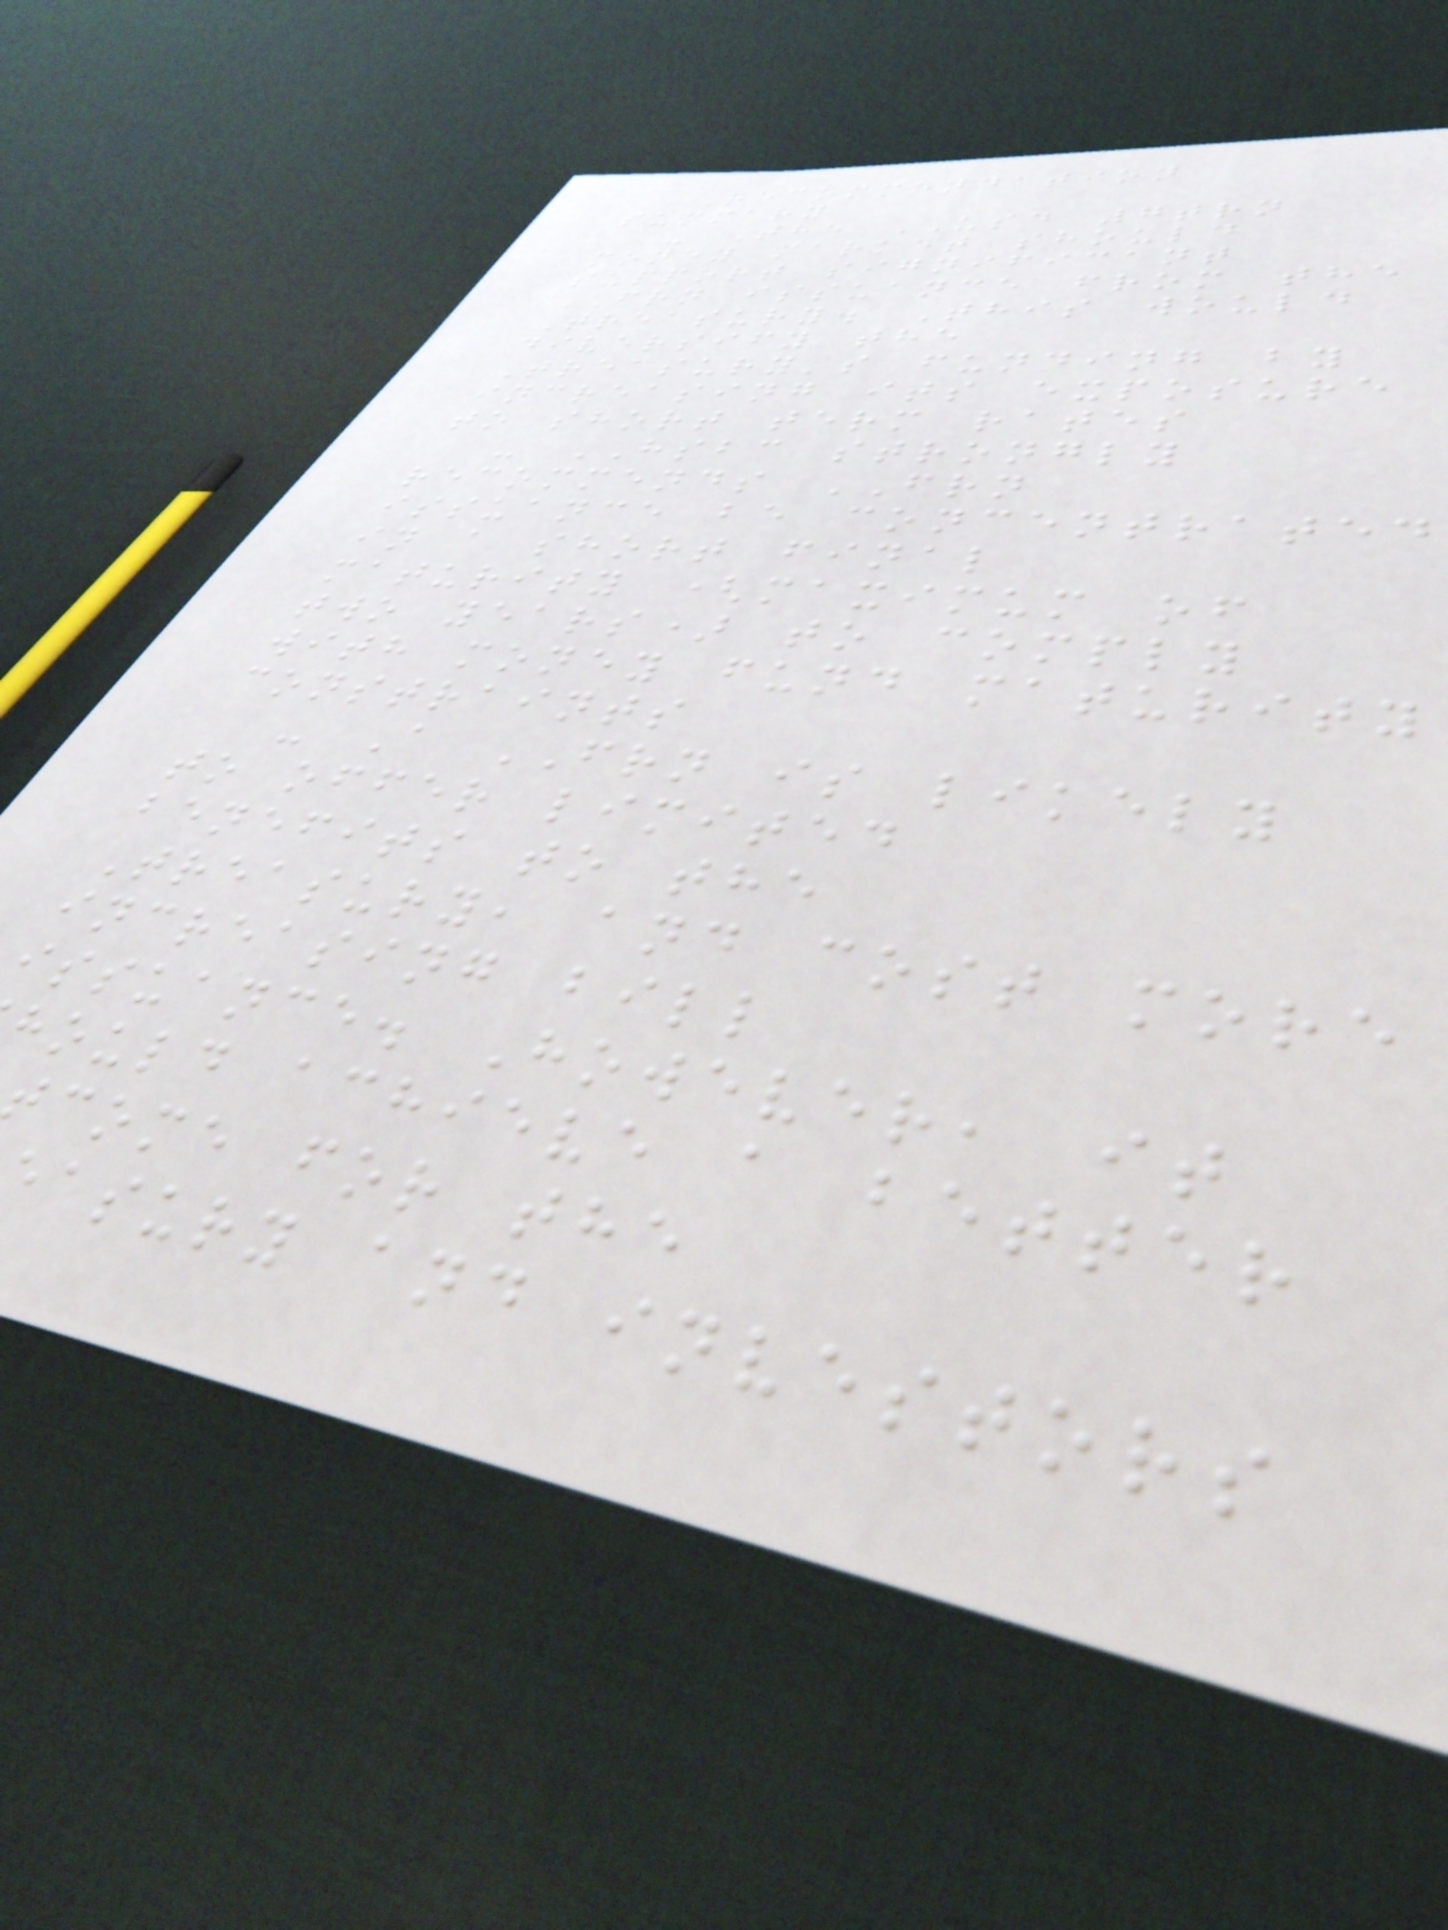Recommendation
summary
- The USD 7trn
money market should
support significant
FRN issuance from the
Treasury. This would
diversify the
Treasury's funding by
increasing its exposure
to short term rates
- HSBC strongly
recommends FRN
issuance be concentrated
in a short final
maturity (maximum of
two years) to comply
with money fund maturity
constraints
- A FRN is likely
to offer limited
benefits to the
Treasury, and cost more
increasing bill
issuance. However, it
hould achieve a better
tcome for the
asury and investors
